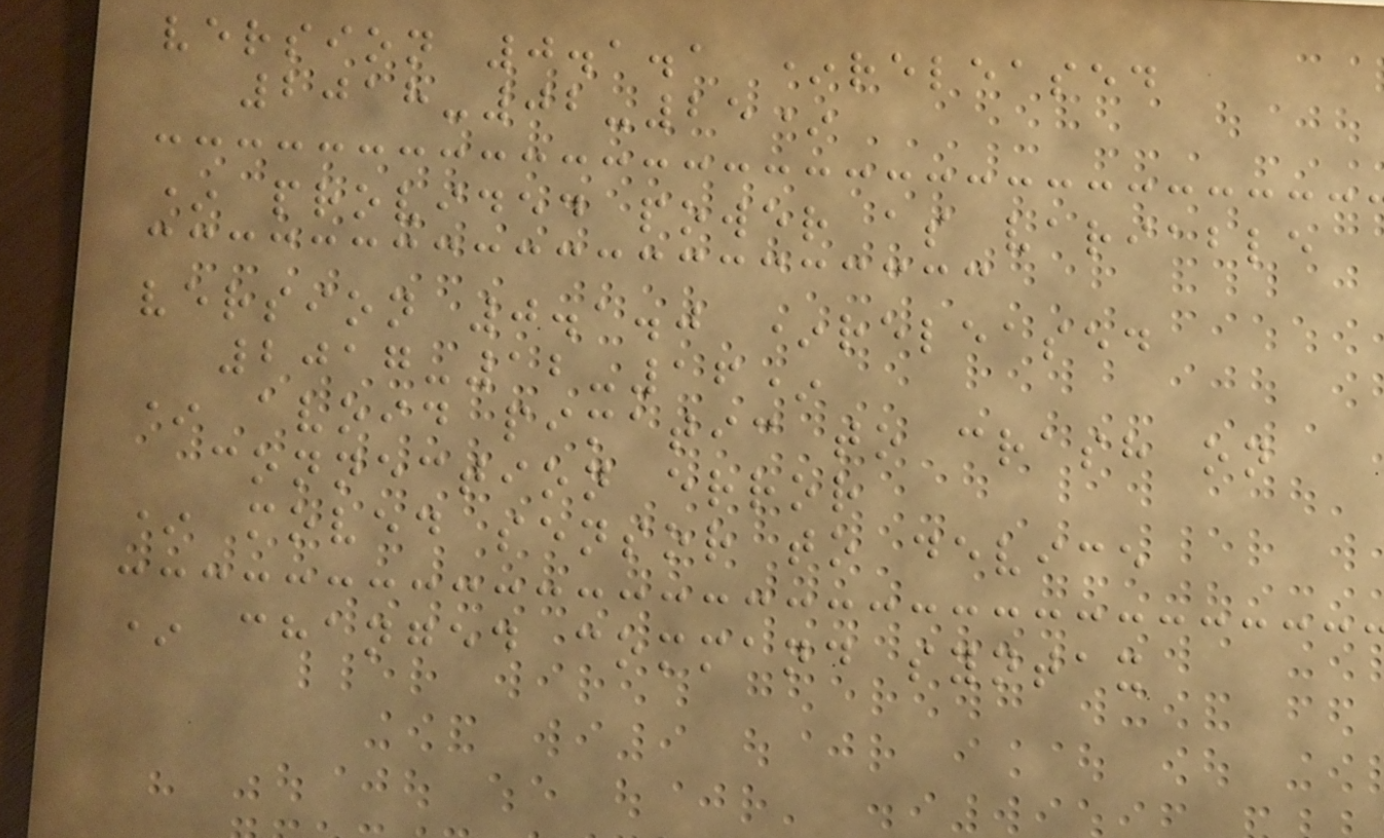version 0.1.1 *released
2018-02-25*
* provided power as variable
version 0.1.0 *released
2017-12-16*
* avoid pimatic to crash on
connection error
* moved sensor to device
* changed command syntax
